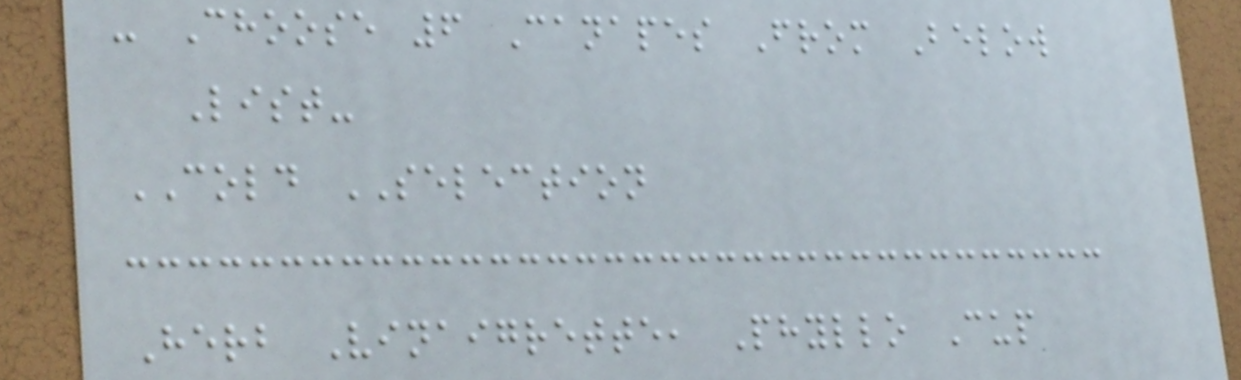- Choose 6 Canapes From Below
List-
COLD SELECTION
Herb Vinaigrette, Phyllo Cup
